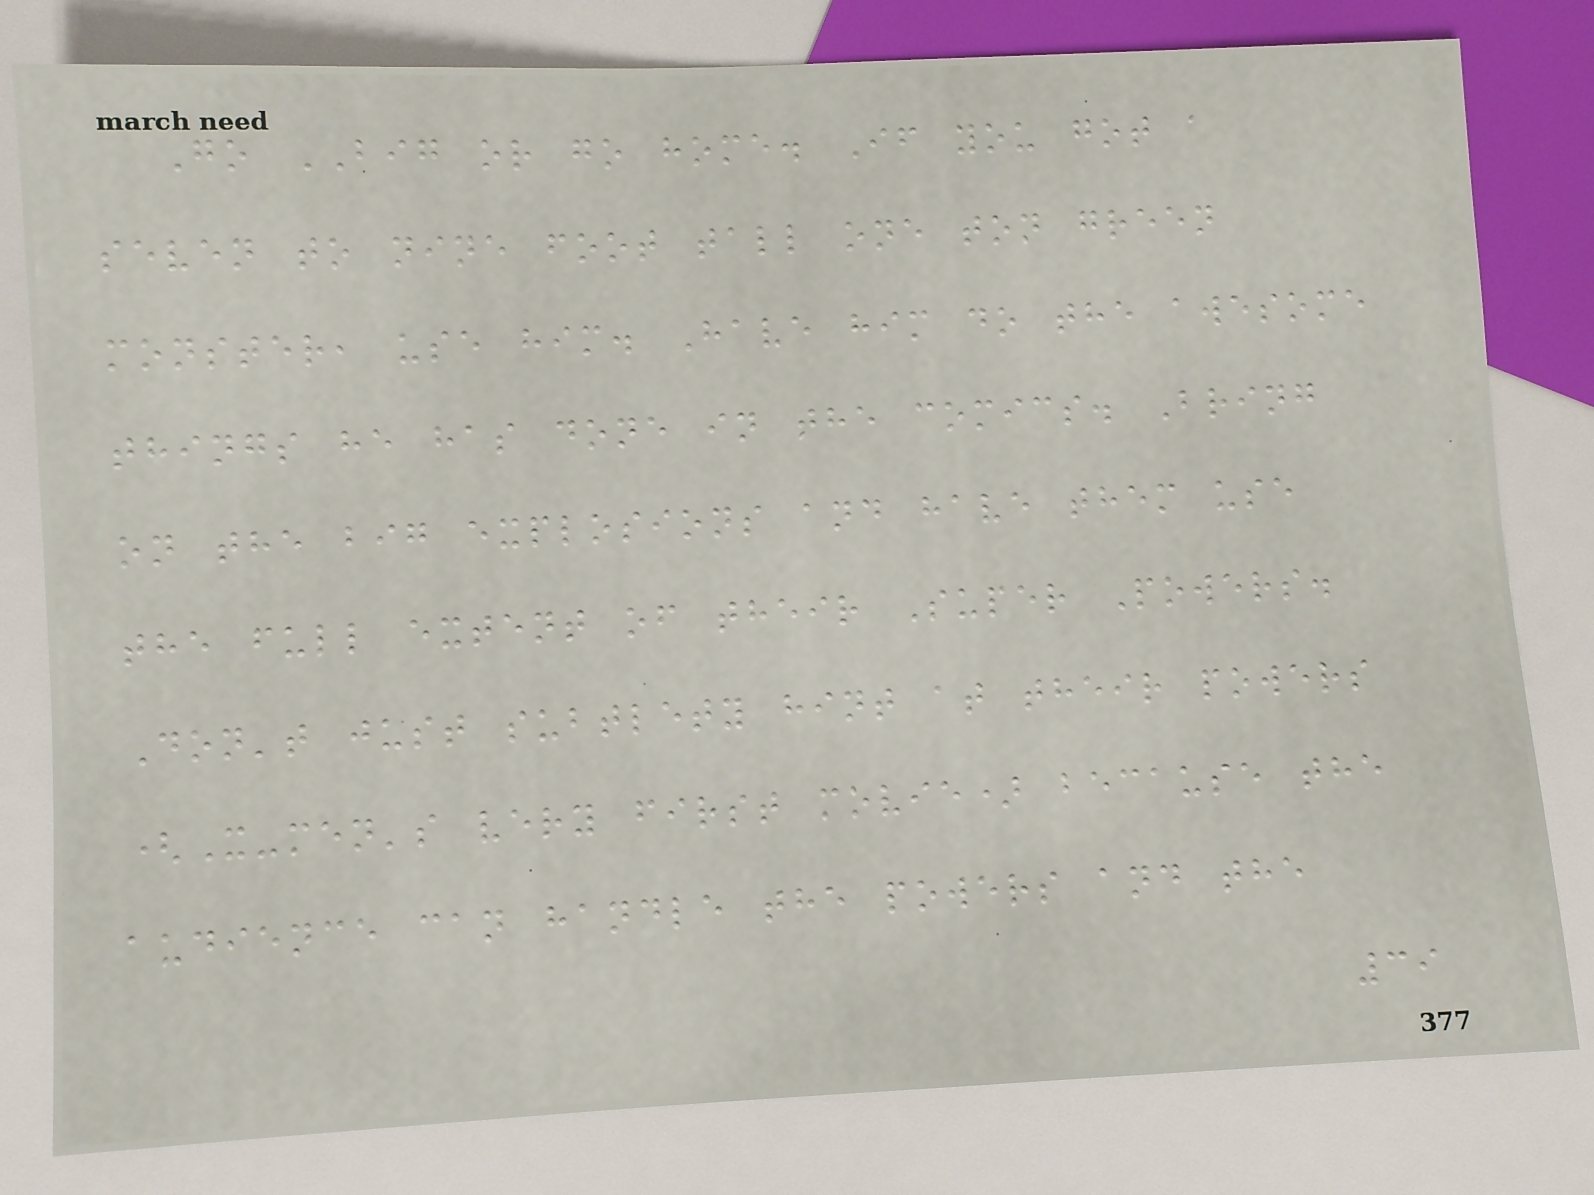Go BIG or go home. If you got a
seven to nine foot tall one ton green
monster, use him. Have him do the awesome
things he has done in the comics. Bring
on the big explosions and have them use
the full extent of their Super Powers.
Don't just subtlety hint at their powers
(X-men's very first movie) because the
audience can handle the powers and the
39
